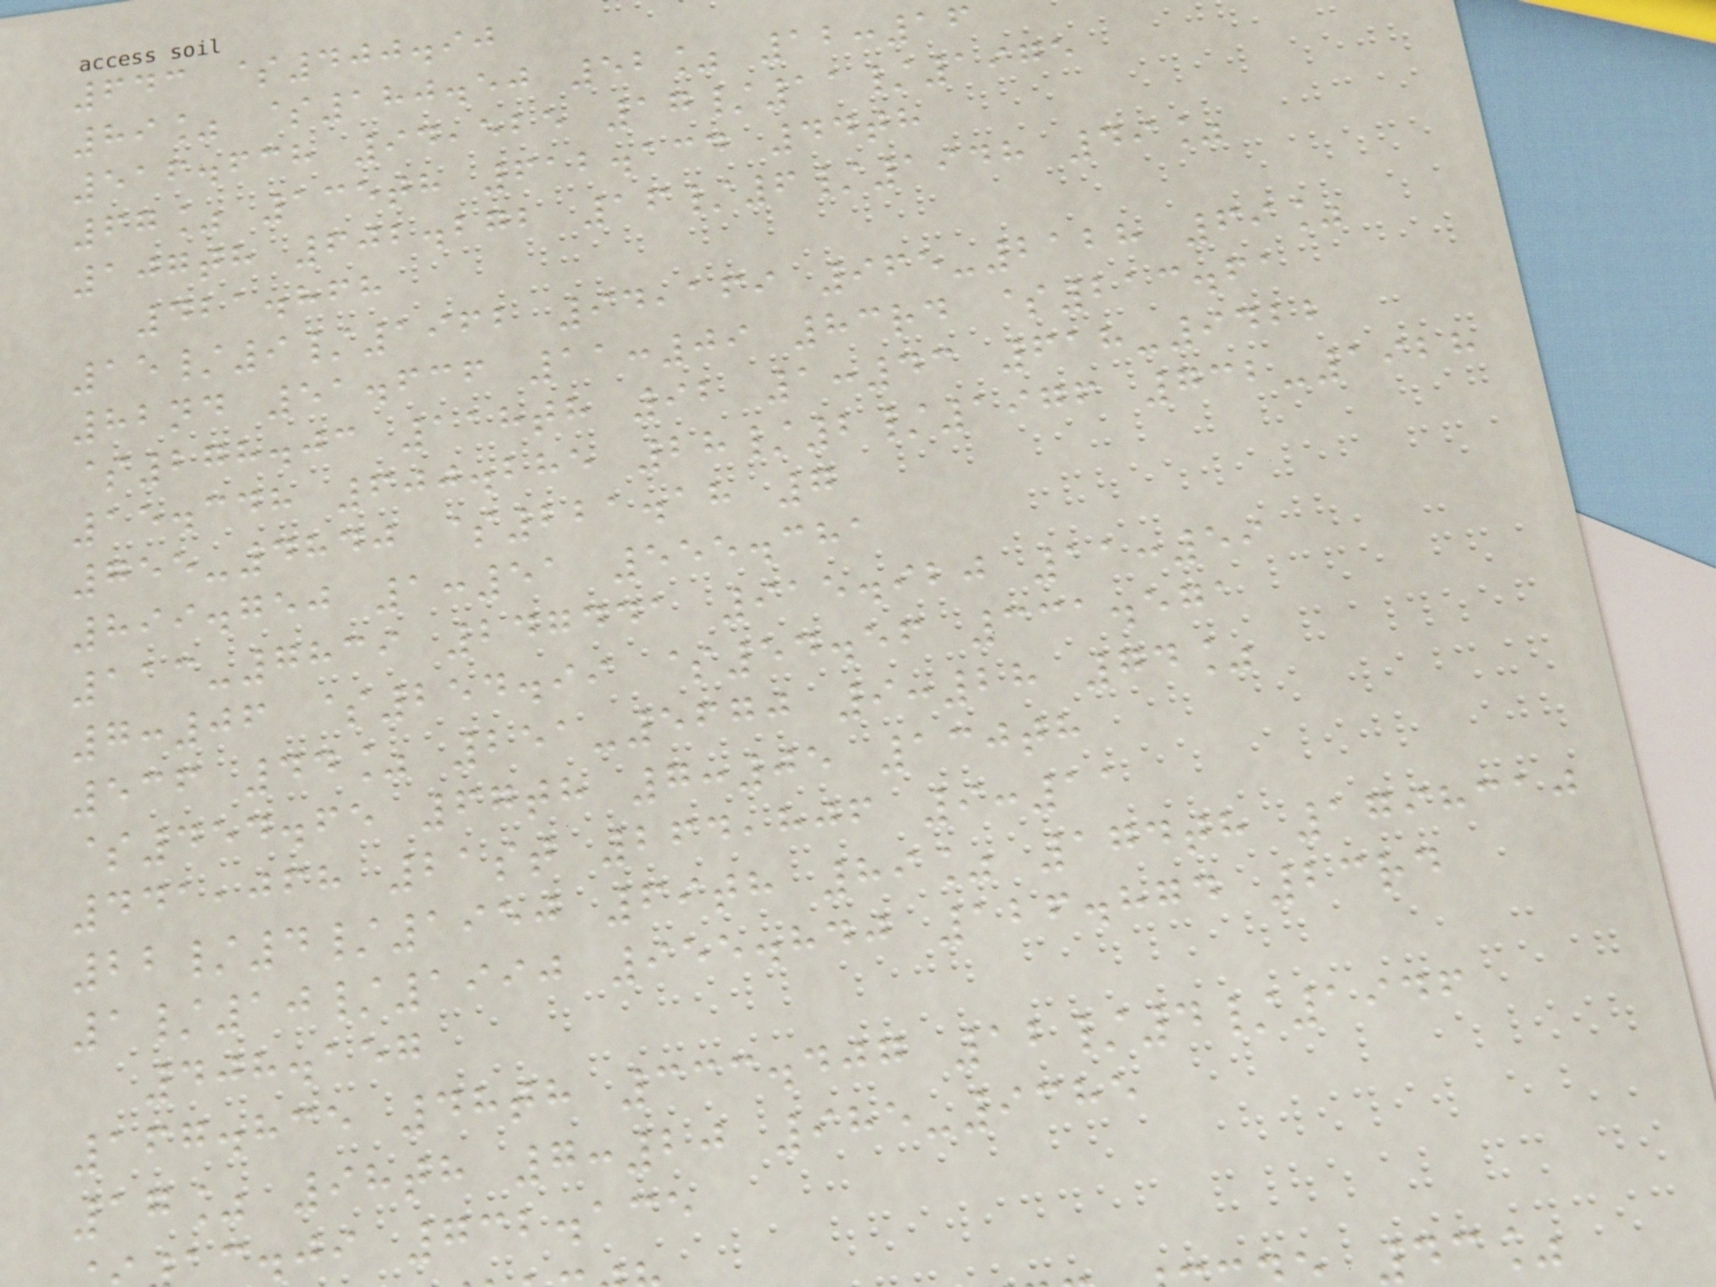643 $400.90
89% $180.50 52% 12:16
516.638 94,525 17/11/1975
67% 135th 612.134 44th
107th 602.272 16/6/1948 49%
421.868
15/9/1962 94,169 965-2128 69%
82nd 51.636 11:09 83rd $213.61
$278.03 118th 92 1:43 618-9422
15.348 600.285 28/2/1976 732-1928
755-4840 $221.18 7
899.750 1:51 555.381
113-7839 247441 915.920 11:59
7:06 $254.99 $54.56 331.571
536 44% 251-5670 9:28 74%
$454.65 67th 7:05 130th
441,068 21st 264,806 9:11
22/4/1950 69th 89% 174th 1798310
1/10/1990 955.840 126.874 23rd
408.157
167.835 48th 333.407 12/4/1946
17% 98th 7:20 985-9385
c.ji 732.135
